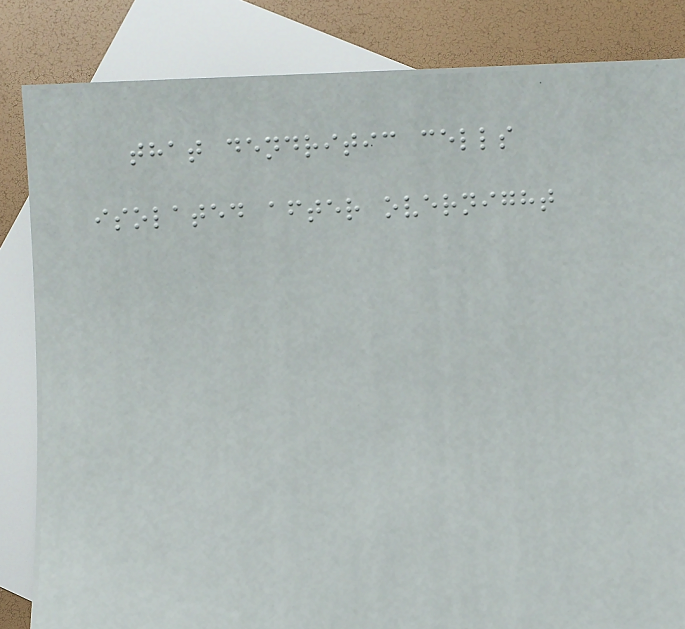that dendritic cells
isolated after overnight
